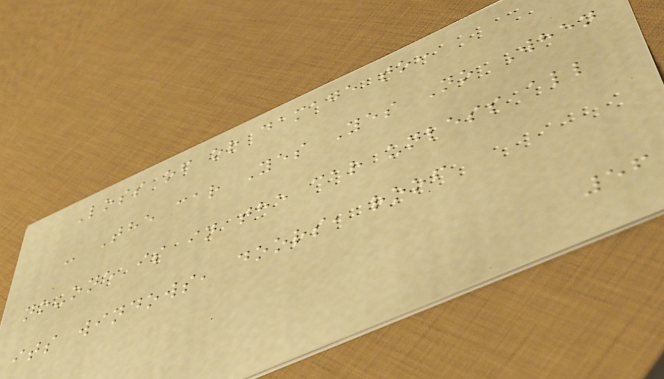Loss of or damage to:
- The car Yes Yes No When
no-one is in the car unless all
its windows, doors, roof
56
